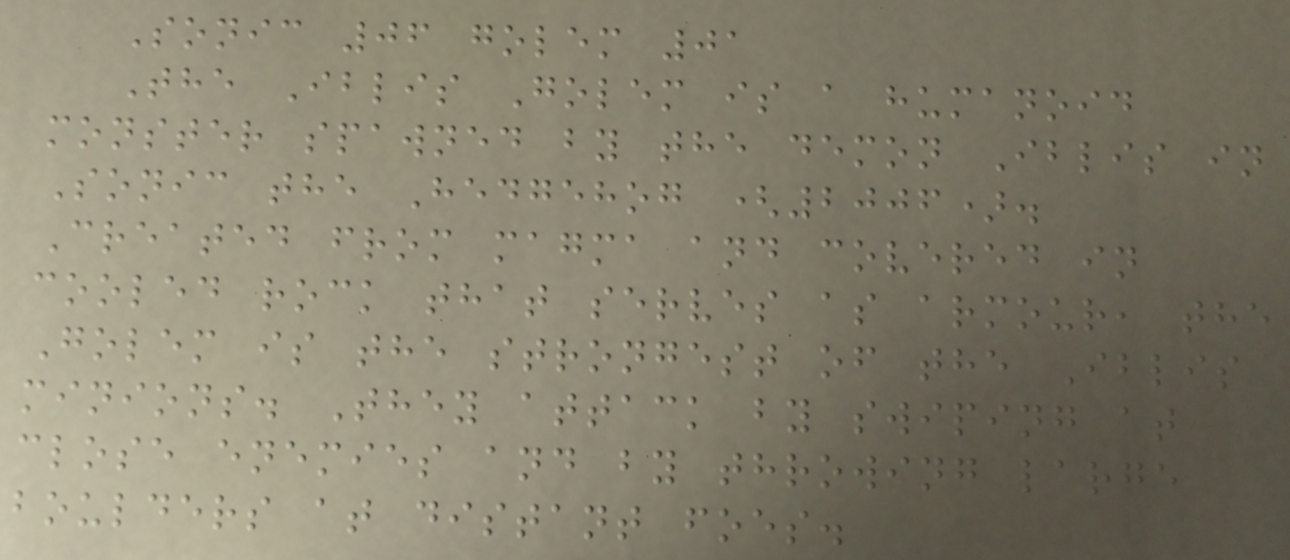Sonic 06 golem 01
The Iblis Golem is a humanoid
monster spawned by the demon Iblis in
Sonic the Hedgehog (2006).
Created from magma and covered in
cooled rock that serves as armour, the
Golem is the strongest of the Iblis
minions. They attack by swiping at
close enemies and by throwing large
boulders at distant foes.
